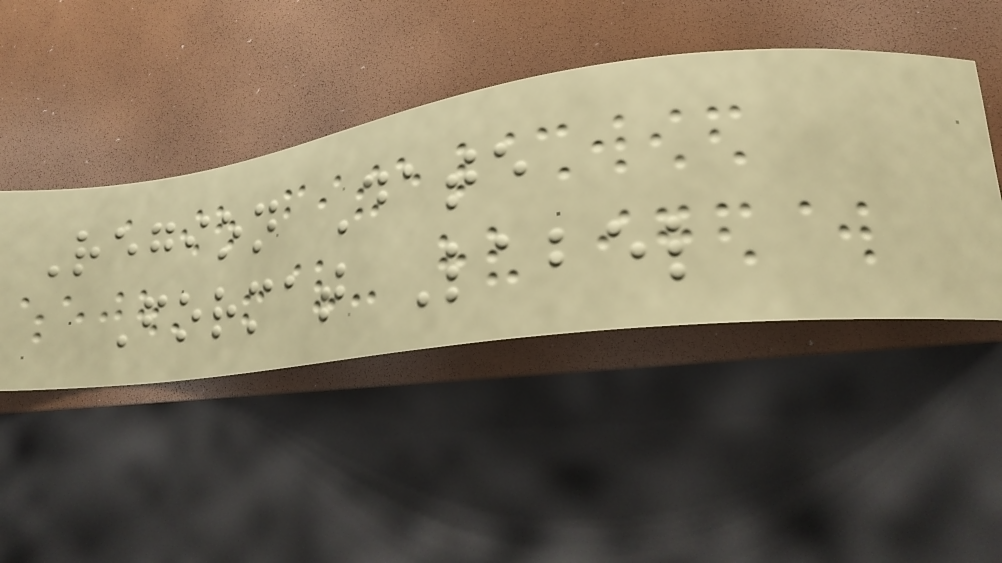Region Date
Format Label
